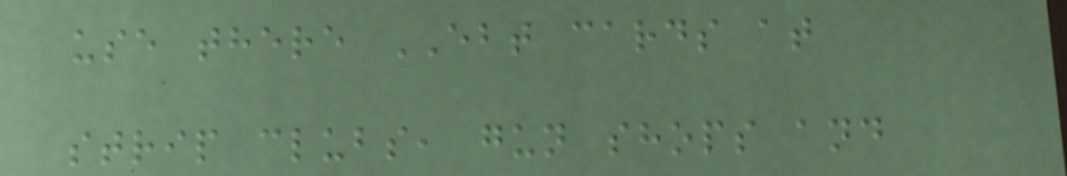use there EBT cards at
strip clubs, gun shops and
